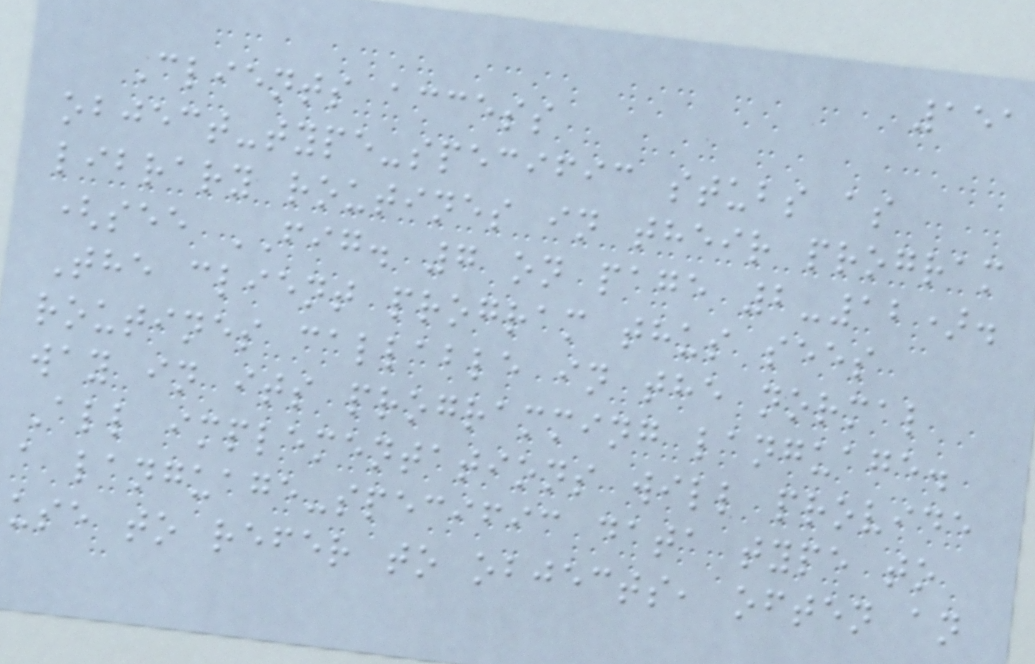151
Clients access
object-type-specific stubs as
library routines in their program
(see FIG. 7 on page 2-12).
The client program thus sees
routines callable in the normal
way in its programming language.
All implementations will provide
a language-specific data type to
use to refer to objects, often an
